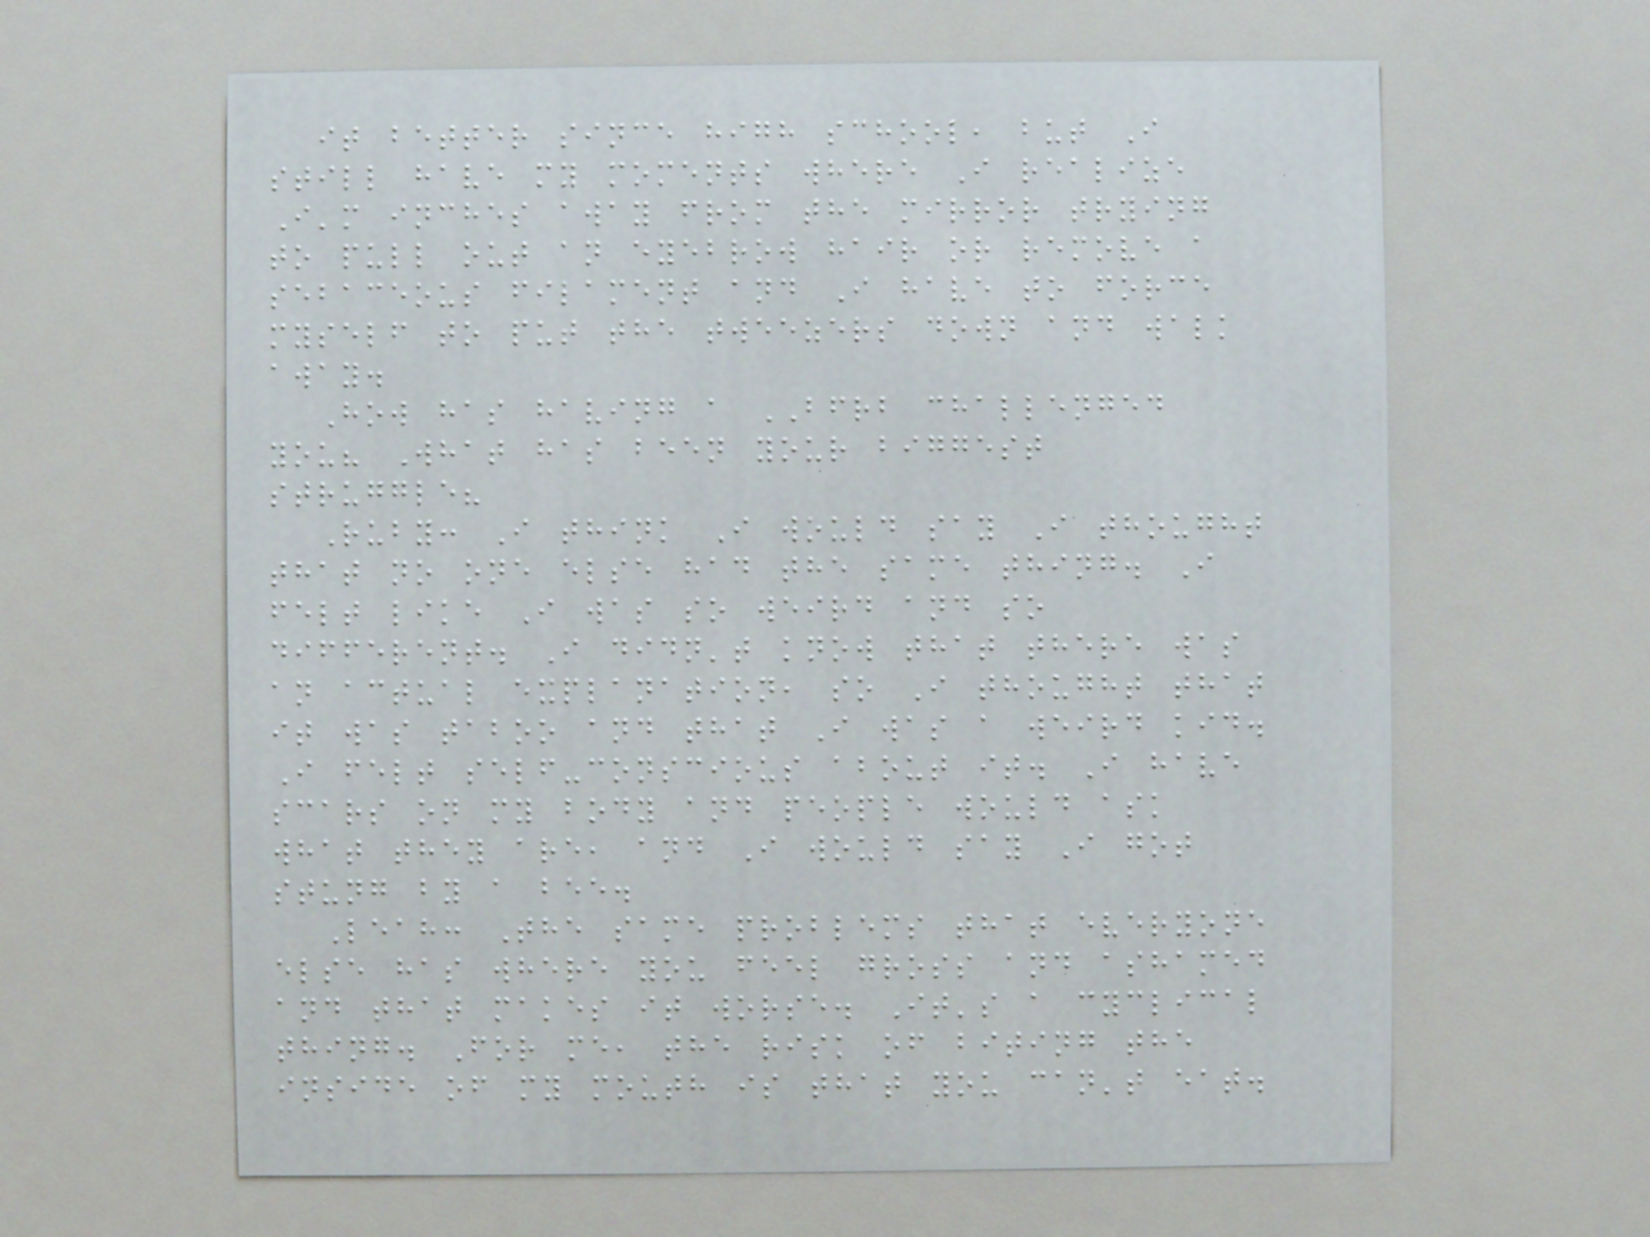it better since high school, but I
still have my moments where I realize
I'm inches away from the mirror trying
to pull out an eyebrow hair or remove a
sebaceous filament and I have to force
myself to put the tweezers down and walk
away.
How has having a BFRB challenged
you? What has been your biggest
struggle?
Ruby: I think I would say I thought
that no one else had the same thing. I
felt like I was so weird and so
different. I didn't know that there was
an actual explanation, so I thought that
it was taboo and that I was a weird kid.
I felt self-conscious about it. I have
scars on my body and people would ask
what they are, and I would say I got
stung by a bee.
Leah: The same problems that everyone
else has where you feel gross and ashamed
and that makes it worse. It's a cyclical
thing. For me, the risk of biting the
inside of my mouth is that you can't eat.
